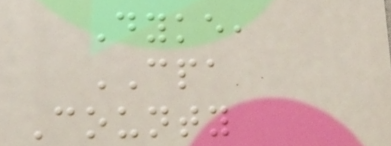Dyke,
CPA
County
